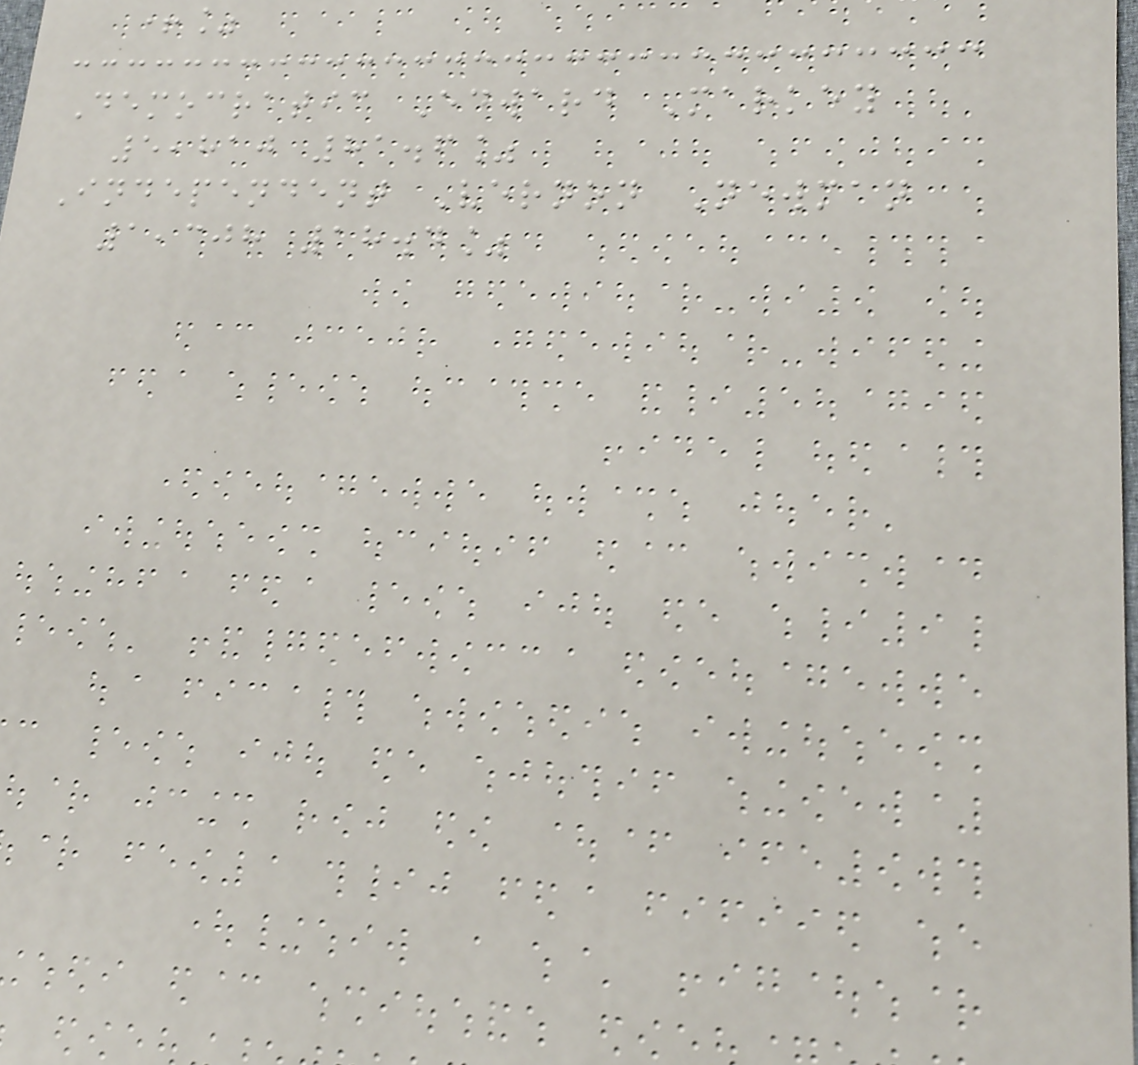+%
Democratic Edward Markey
5,810 81.6%
Independent Vernon Newman
1,308 18.4%
